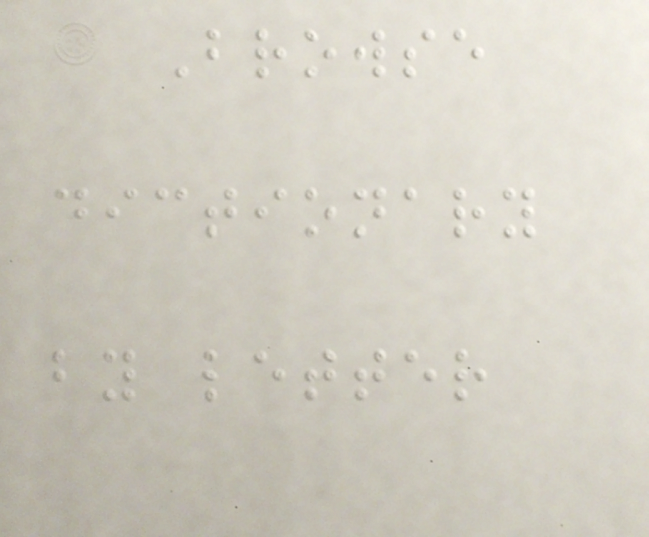Browse
dictionary
by letter
